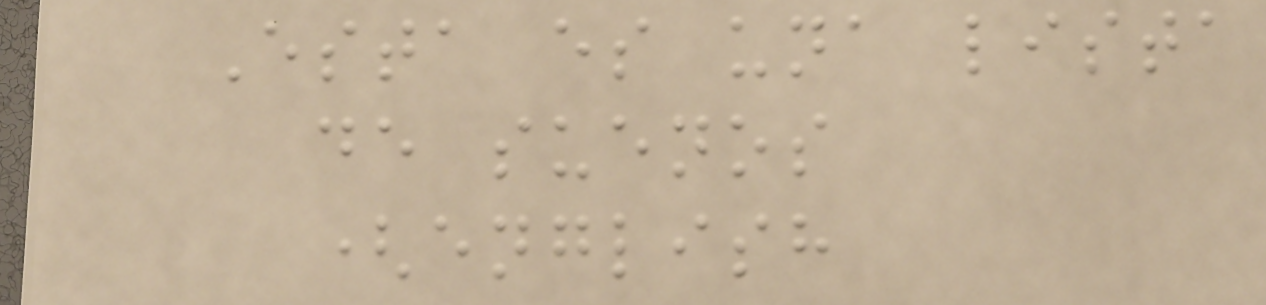Esta es una lista
de suenos
(english
